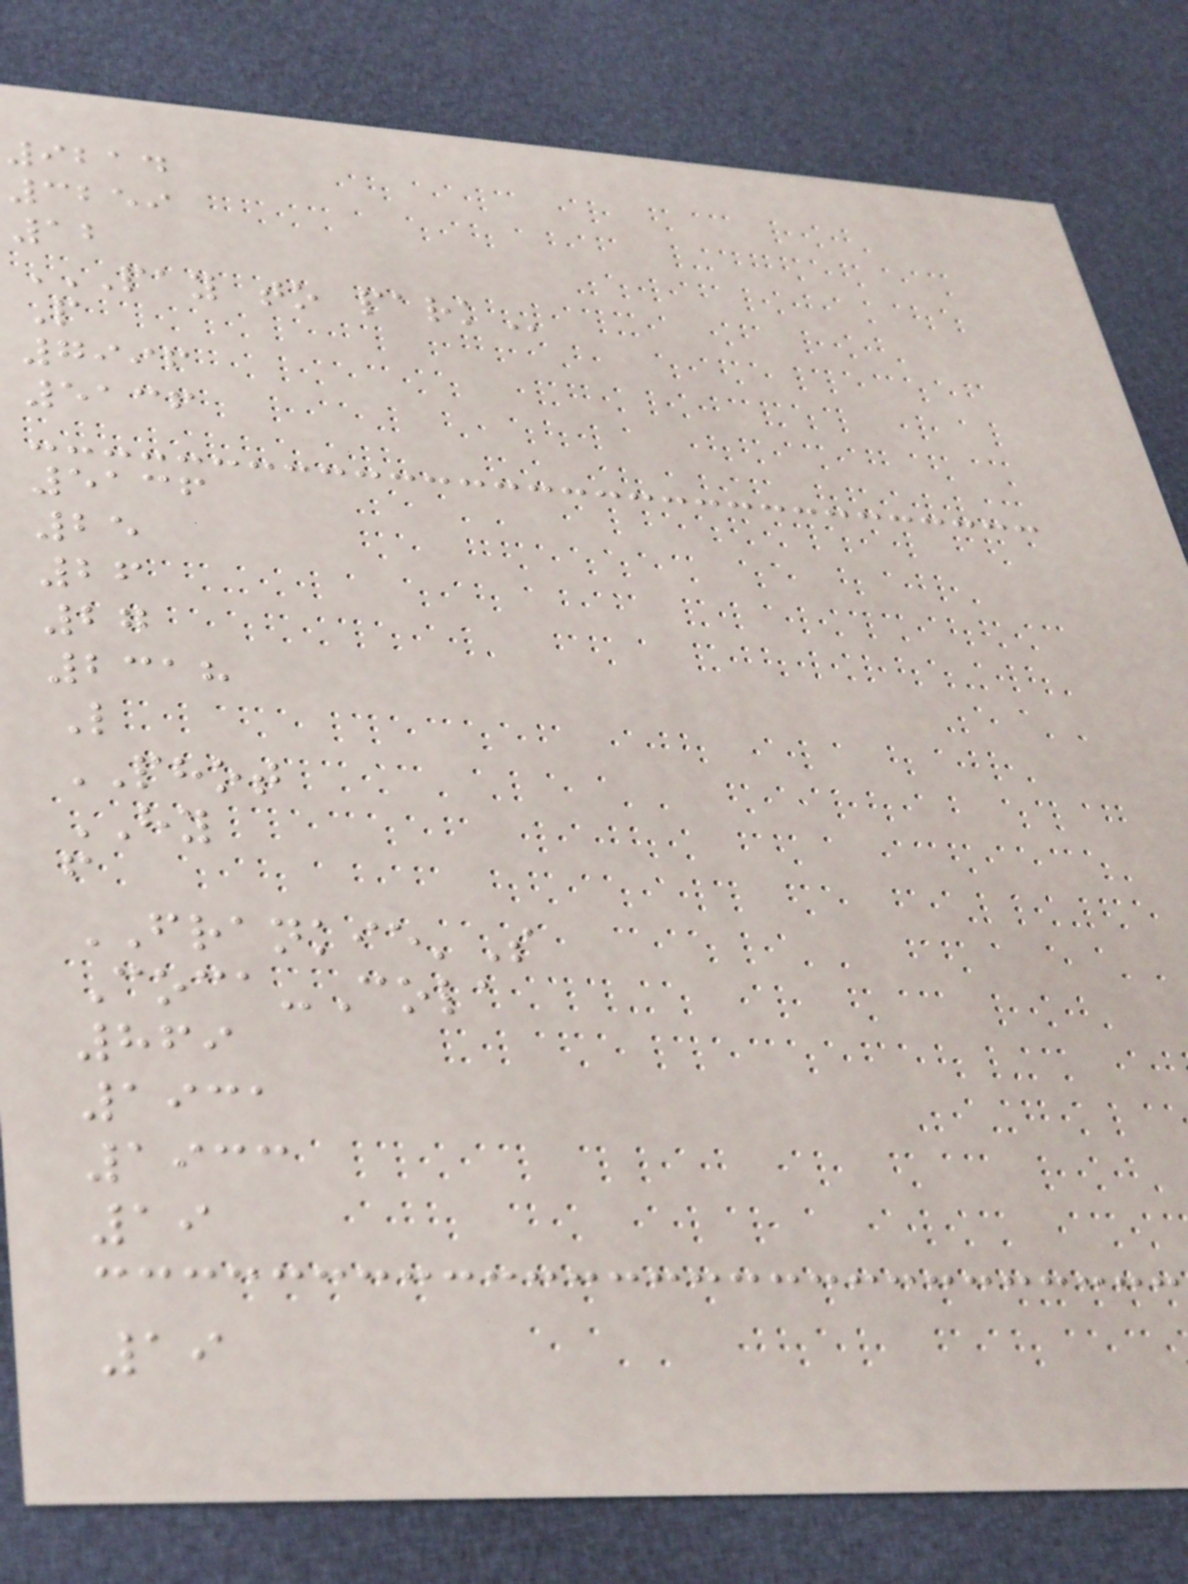9214
3259
12
PAY TO PARK
P
7996
5136
5136
25
26
27
2318
L
PHOT
HY
f
FRANKIE'S
Coca-Cola
869
1931
1933
19
19
